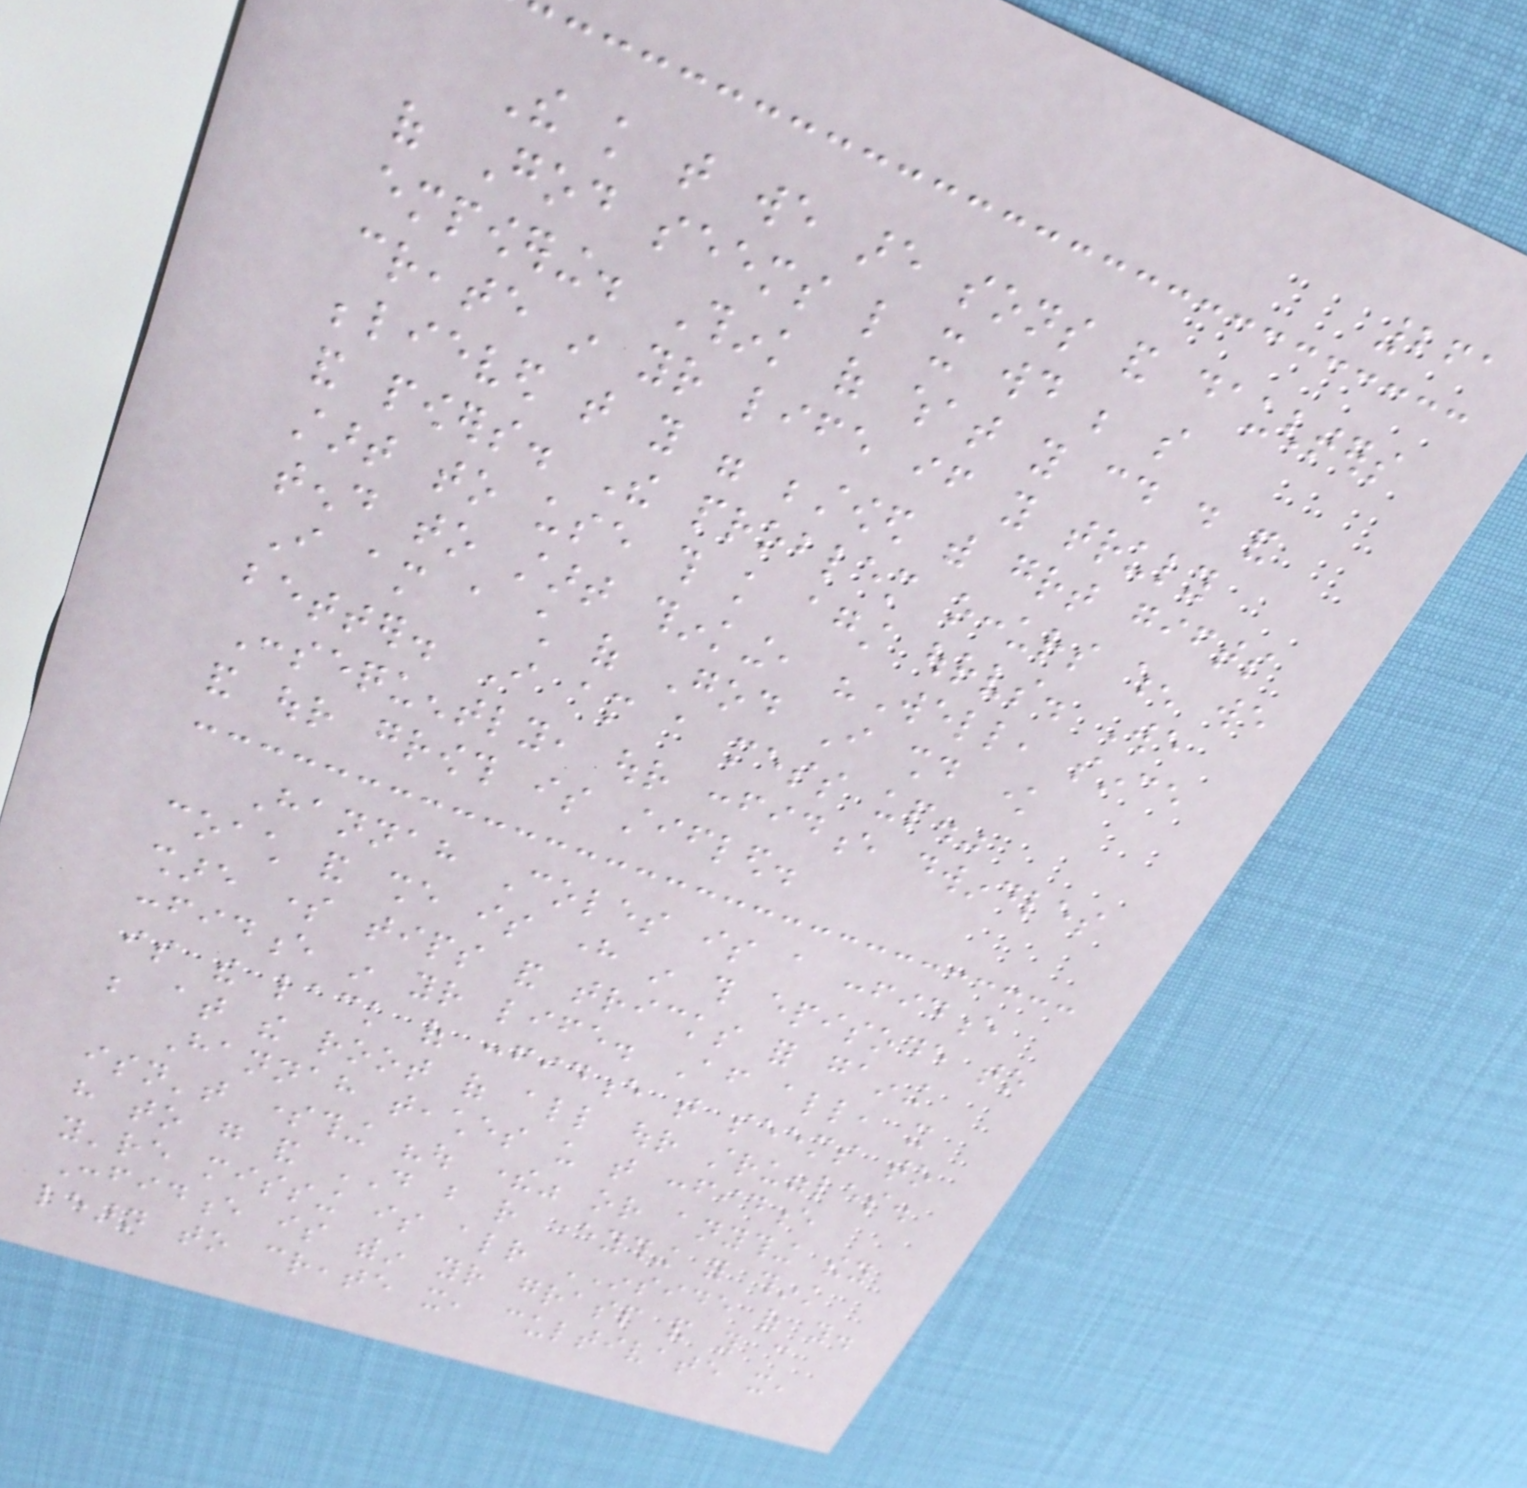261
The knowledge that we are sons and daughters
of God seems like it would be so
empowering. Think of what you could do and
create in your life if you truly
believed that you were bestowed with great gifts
and powers. The problem occurs when we
start to use this knowledge against ourselves. We
tend to start thinking, "Well, since
I am a child of God I should know
better. I am a mess up."
Consequently, our confidence dwindles
and our growth is stifled.
Hannah Coles is a confidence
coach and she is here in this episode to
share some tips and tricks for gaining
confidence in your life. After all, it
is the lack of confidence that seems to
be at the root of all our struggles.
Hannah teaches us that confidence
isn't something "out there" or anything they
have to go and DO but rather everything you think
you're missing is already INSIDE of you.
Confidence is within your grasp and you can
learn to create it, cultivate it,
